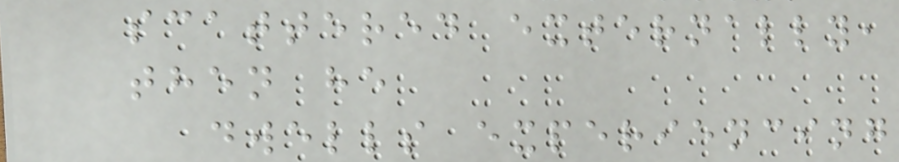scattered externally,
then he
dwells experiencing
